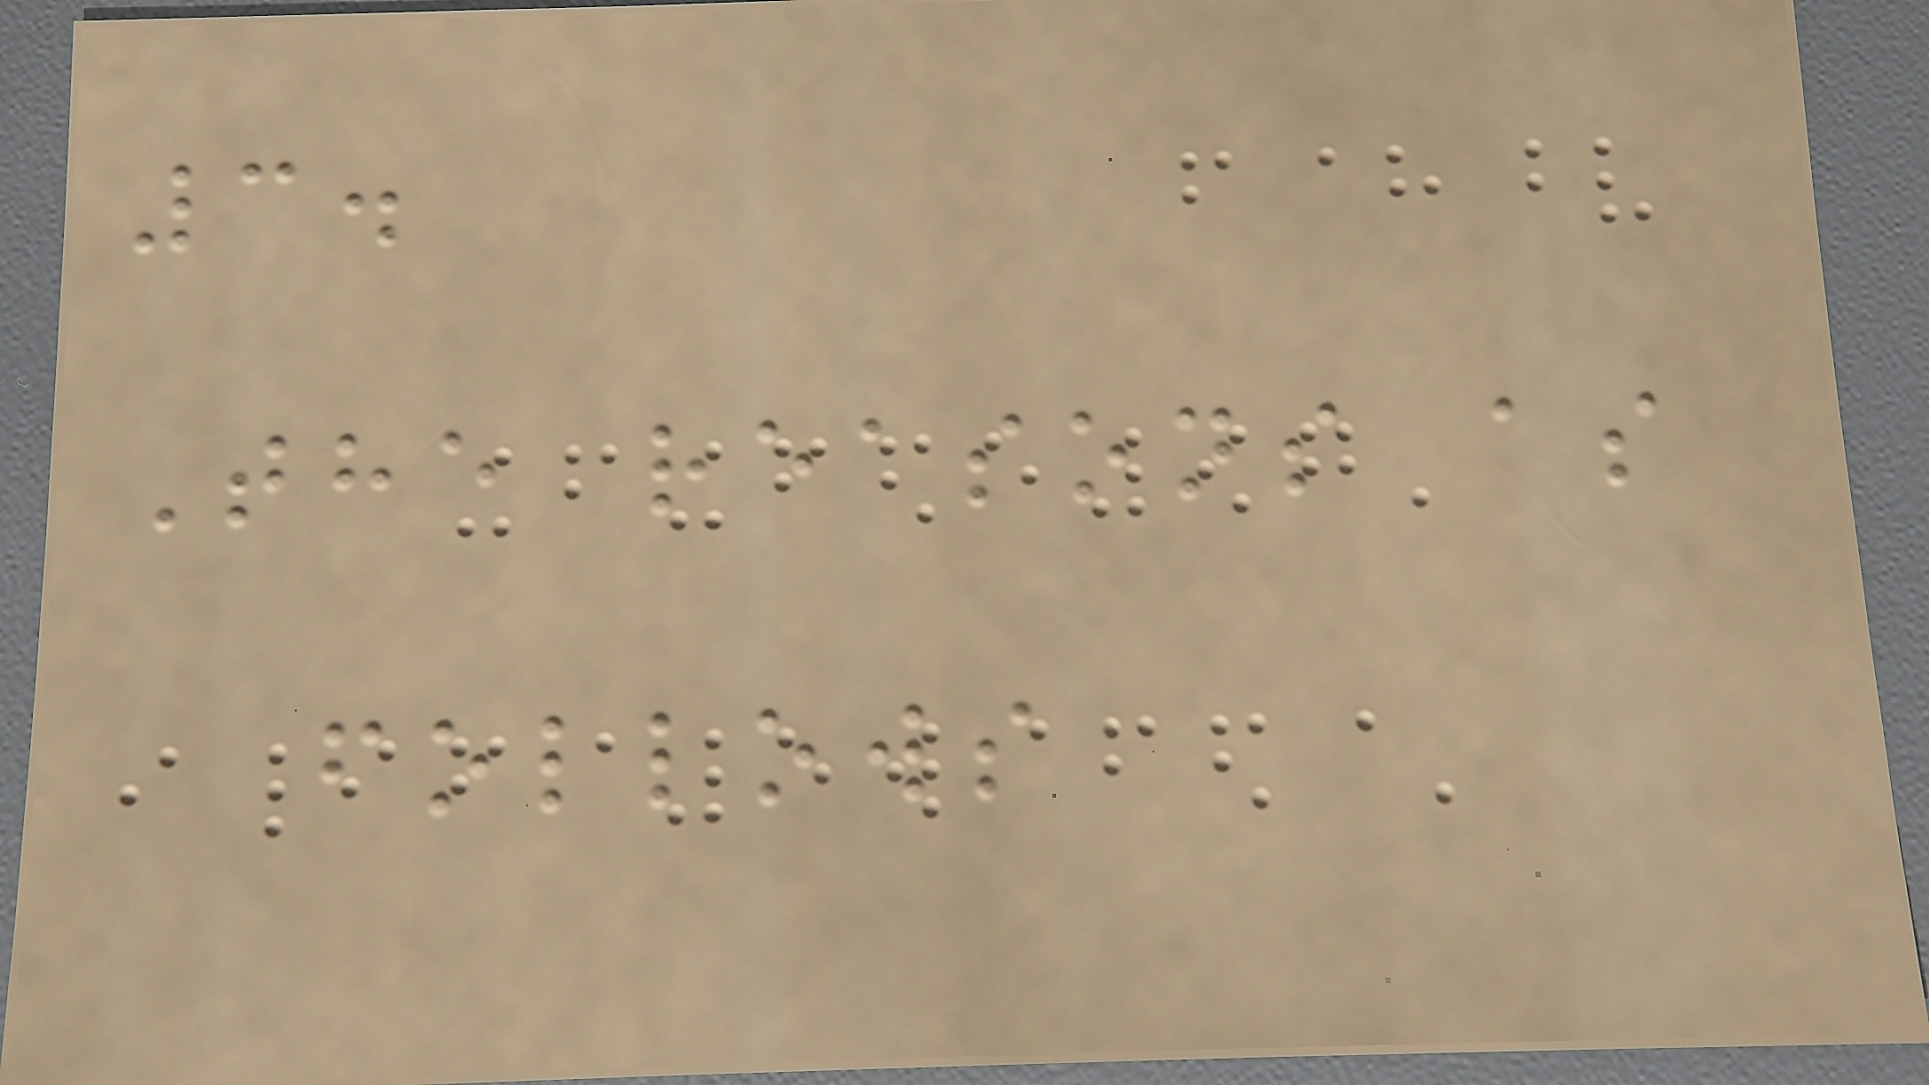3.
The reasons as
follows
